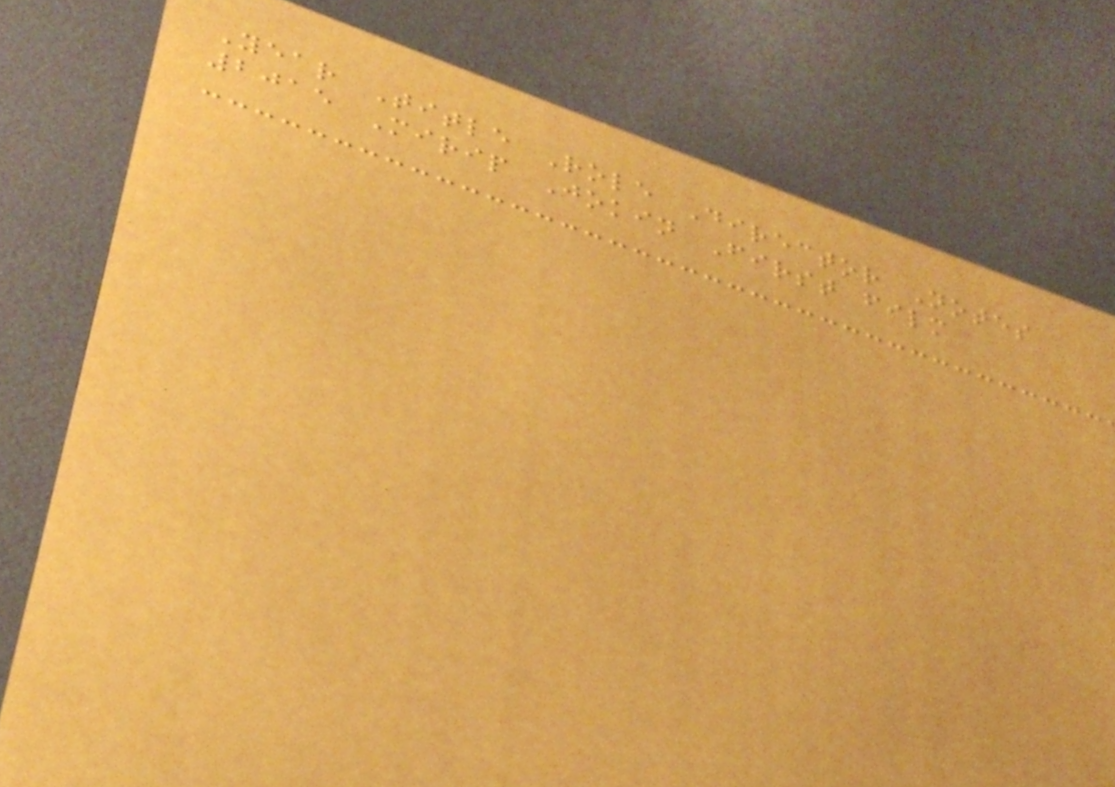Year Title Role Director Notes
2015 Mirip Jokin First film
